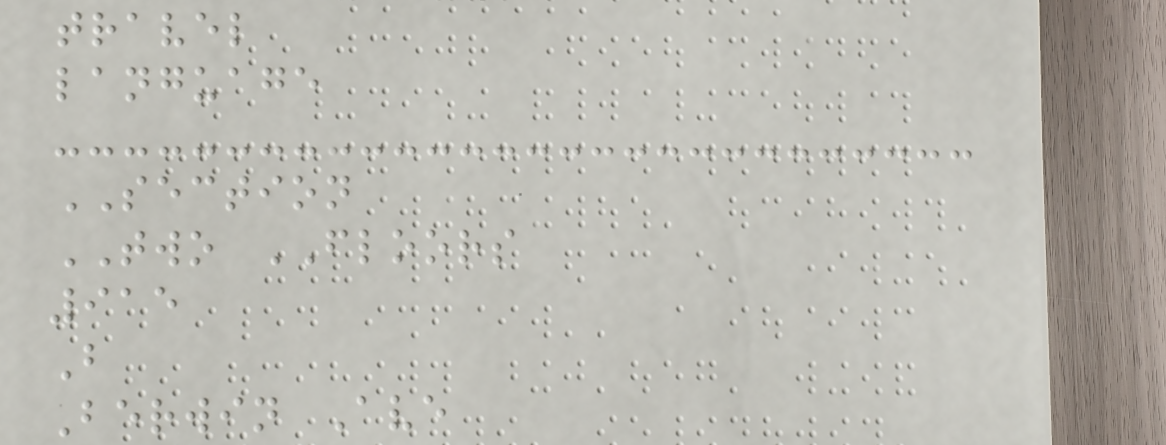travel
language
SECTION
TWO FLOORS
915
B
Berwin Ave
